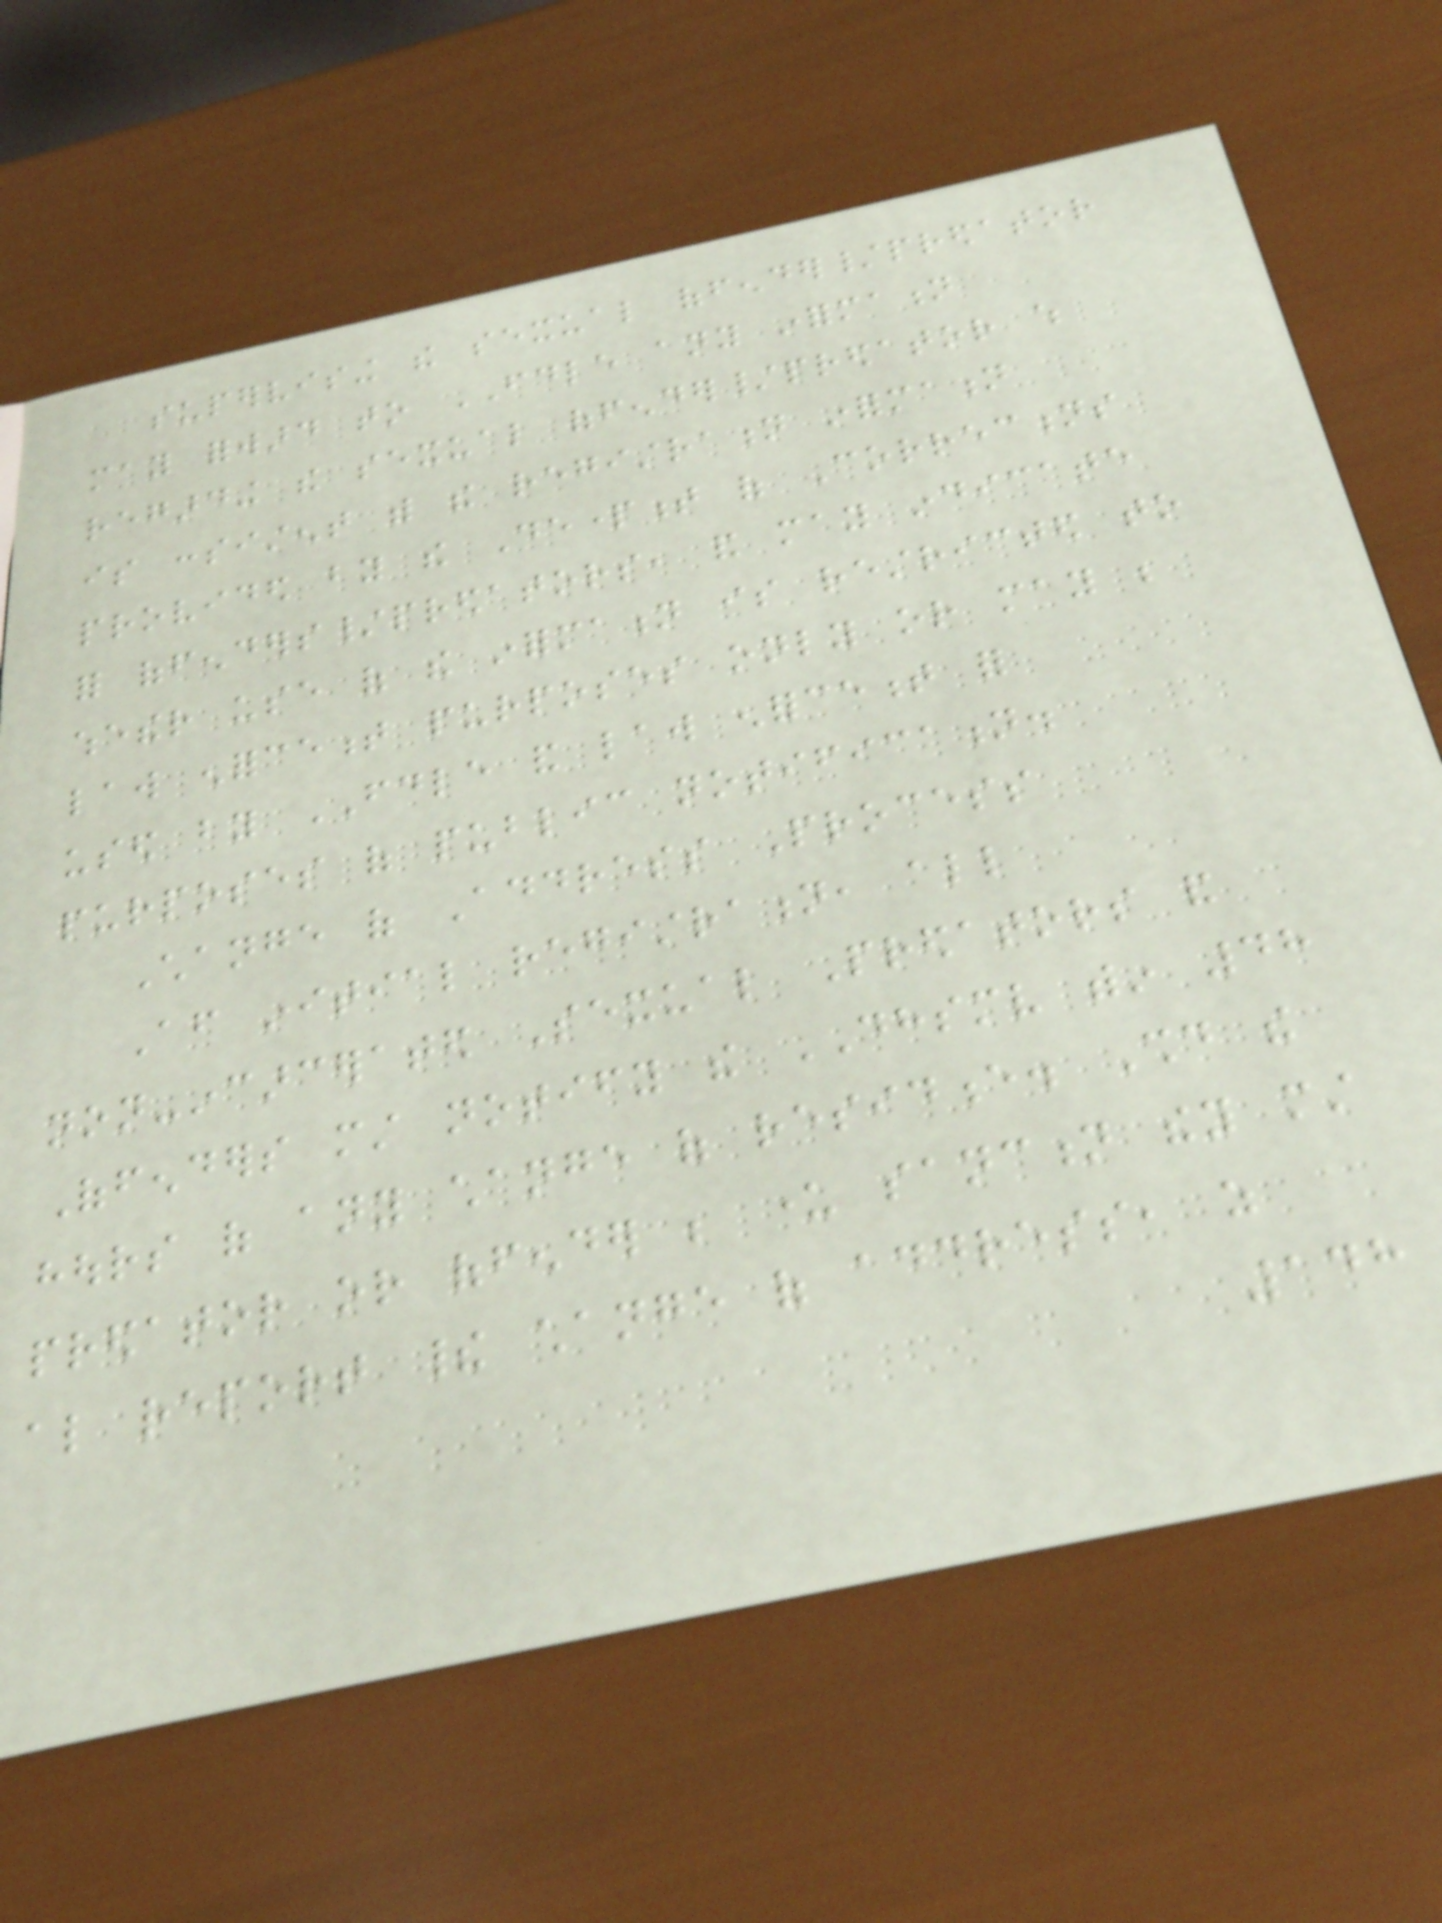supervising the sexual offender/predator
may forward to FDLE any information
regarding the sexual offender/predator which
is consistent with the registration information
provided by the Department of Corrections
for offenders/predators, and may indicate
whether use of the information is restricted to
law enforcement purposes only or may be
used by FDLE and law enforcement for
purposes of public notification.
Change of Address Process
After initial registration, all
non-incarcerated Sexual Predators and
Offenders must notify the DHSMV within 48
hours of any change of residence. Should the
predator or offender be under sanction they must
also report their change of address, as
148
